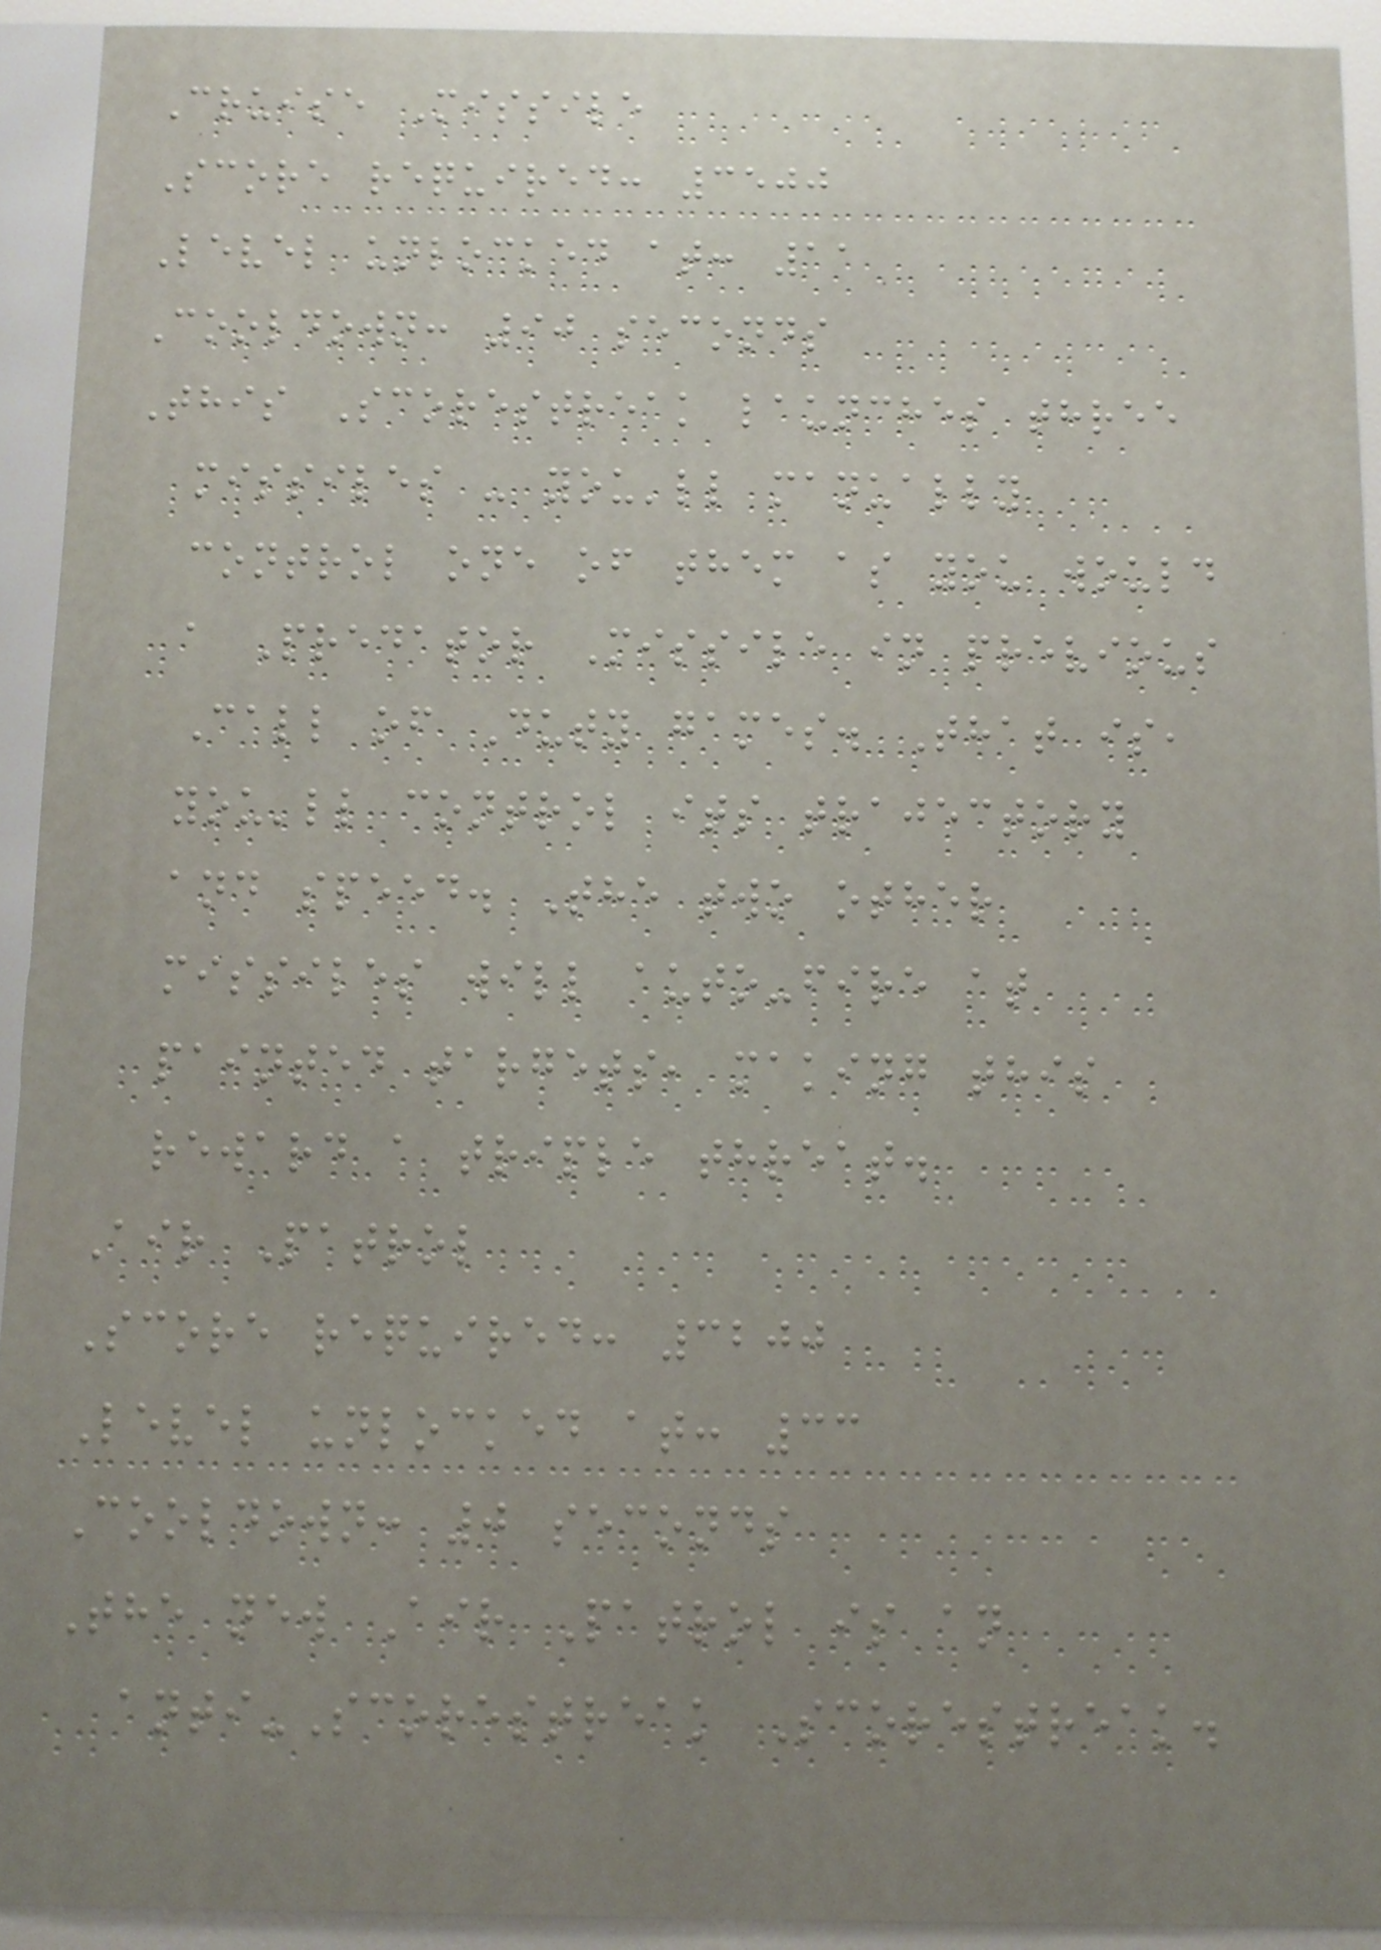Cruise Missile
Score required: 3500
Level unlocked at: 11
Cooldown: 90 seconds
This Scorestreak launches three
missiles - you'll manually
control one of them as you would
a Predator Missile in previous
Call of Duty games. That is,
you'll control its trajectory
and speed. The two other
missiles will auto-fire at
painted targets, making this
reward a triple threat.
Air Patrol
Score required: 3200
Level unlocked at: 33
Cooldown: 0 seconds
The new Air Patrol is an
anti-Scorestreak Scorestreak.
